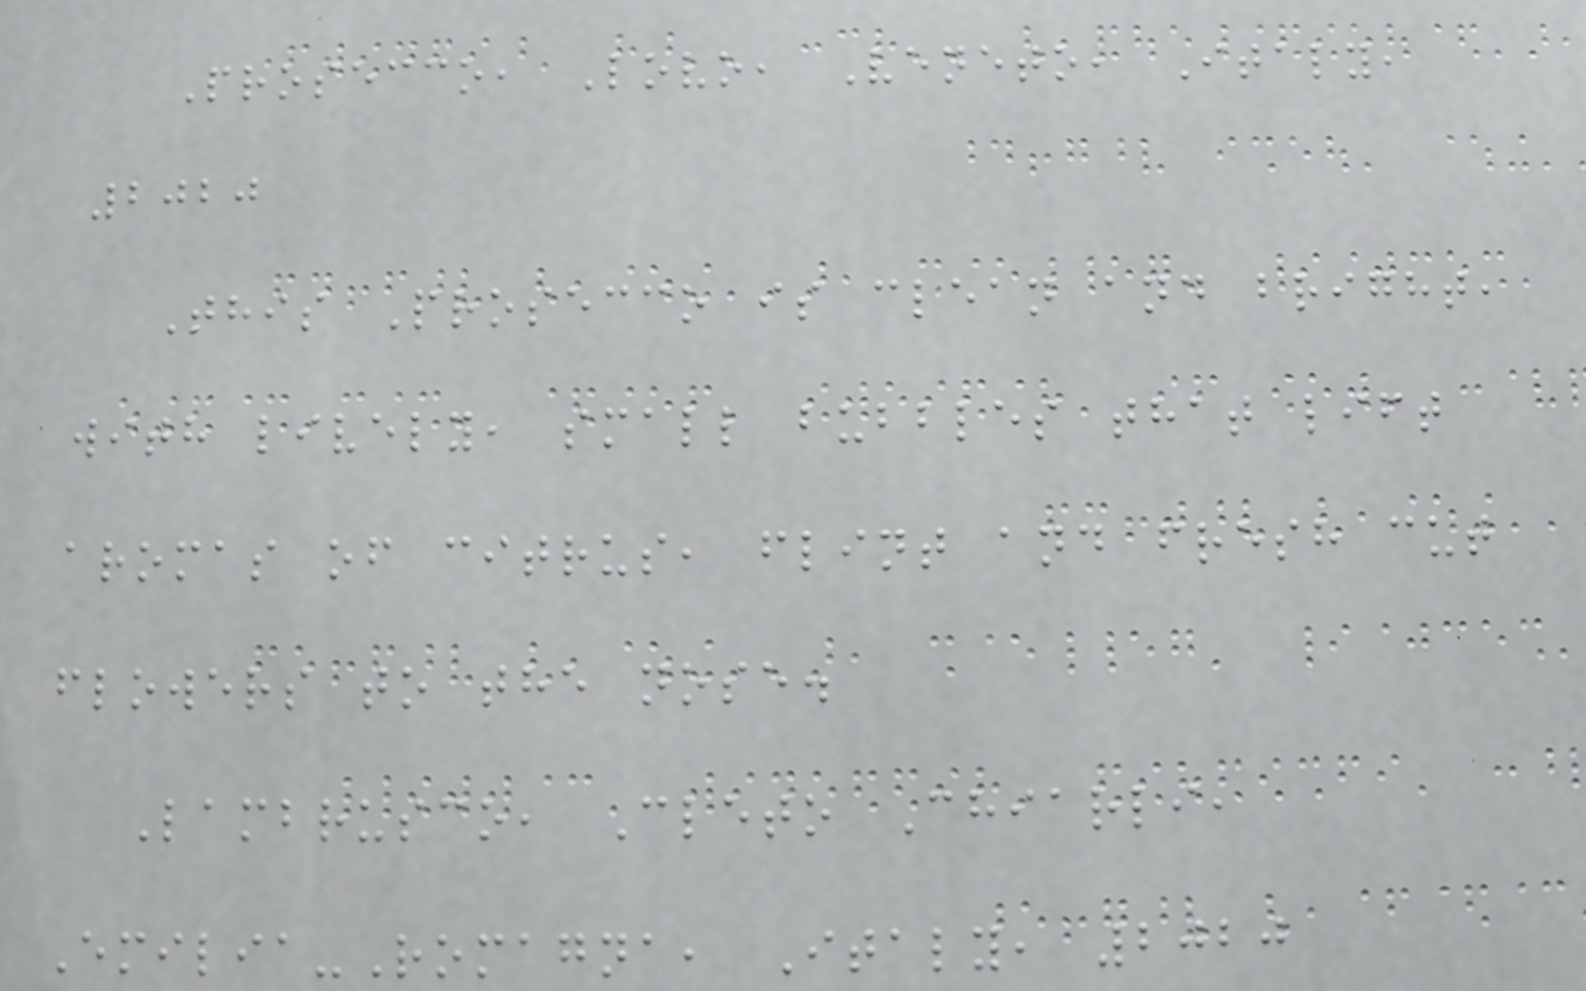Prosecco, Lovo, Veneto, Italy,
2020
This Prosecco is clean and bright,
with lively, small bubbles that lift
aromas of citrus, flint and fresh cut
flowers to the nose.
Lambrusco, Cleto Chiarli,
Emilia-Romagna, Italy, 2020
